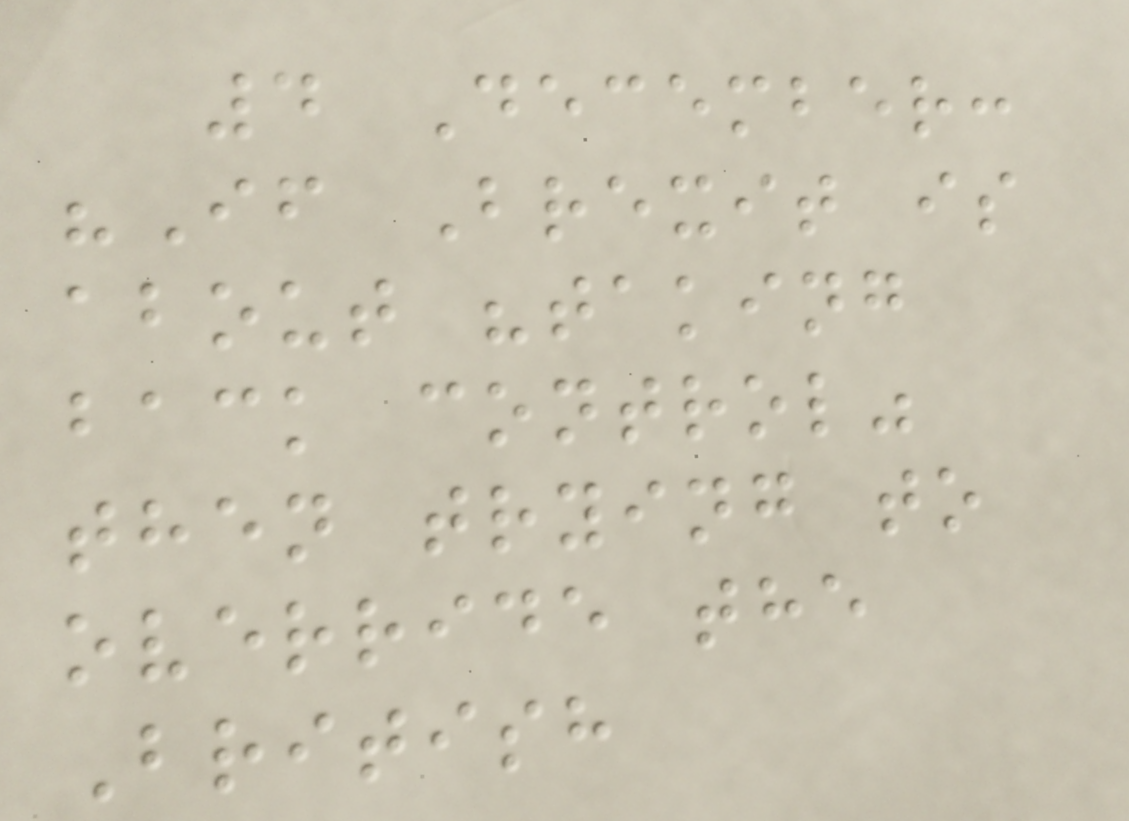4 December:
"If Brexit is
about "taking
back control"
then trying to
override the
British
